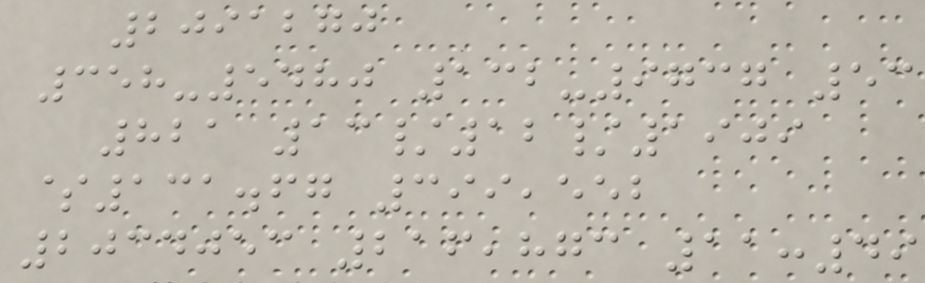2091270
358-5480 132-9737 53
821 13/12/1909
$131.67 399,552
2034053 216,873 11:49
